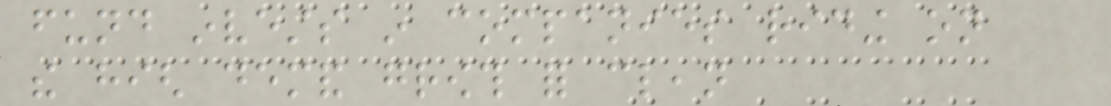fund invests in companies riding on
the high demand growth for clean
